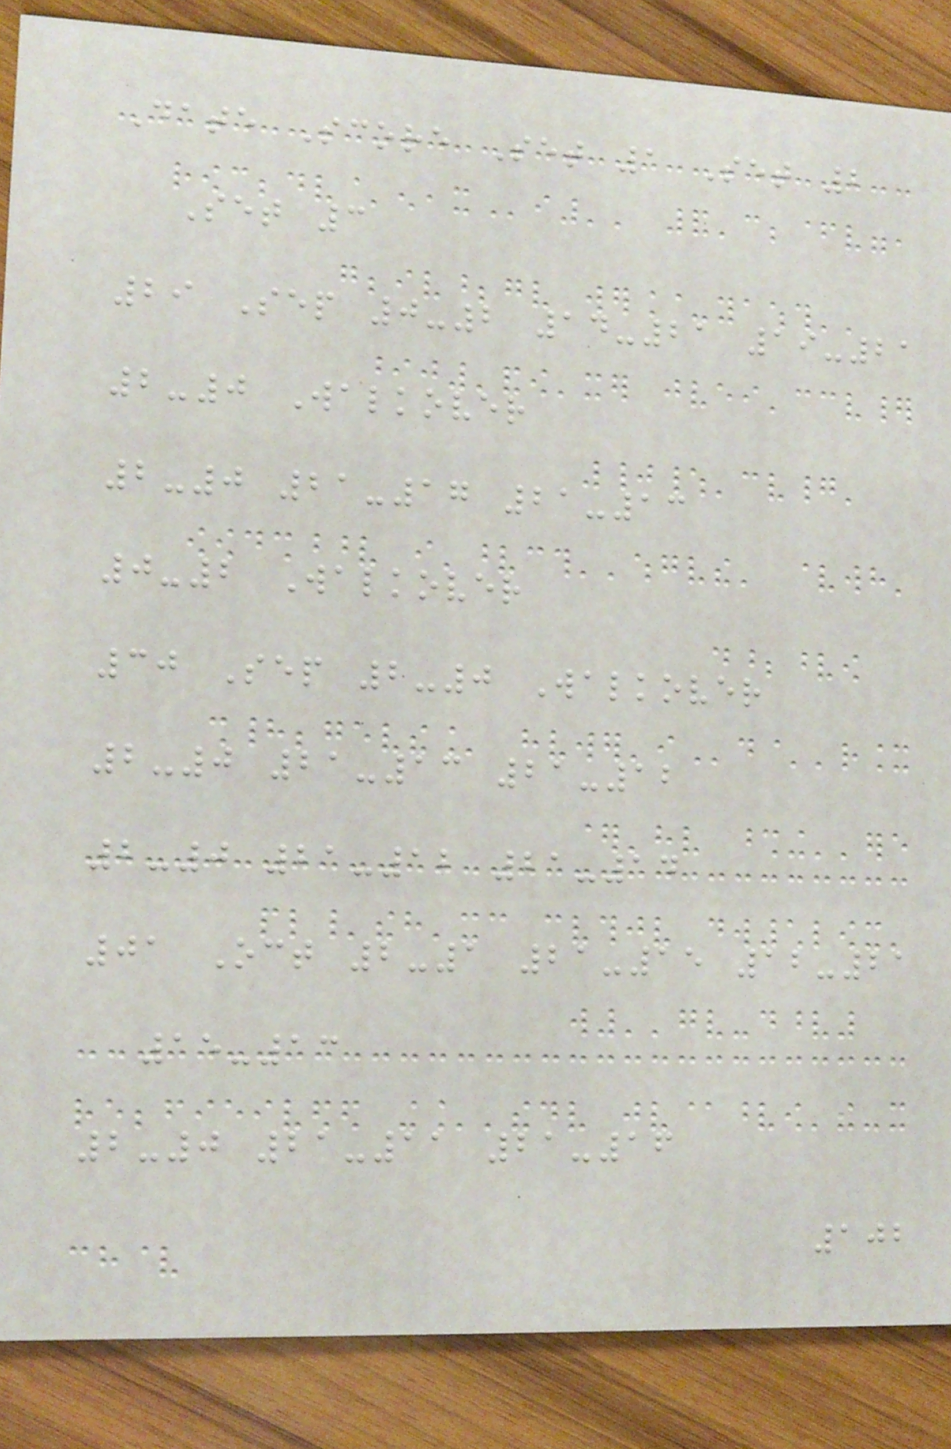Date Score Set 1 Set 2
Set 3
29 Sep 0-2 14-21 19-21
2-0 Walkover
2-0 21-17 21-13
0-2 Walkover
30 Sep 2-0 Walkover
2-0 21-13 21-12
2-0 21-12 21-14
01 Oct 2-1 21-15 12-21
15-13
2-0 21-11 21-16
102
